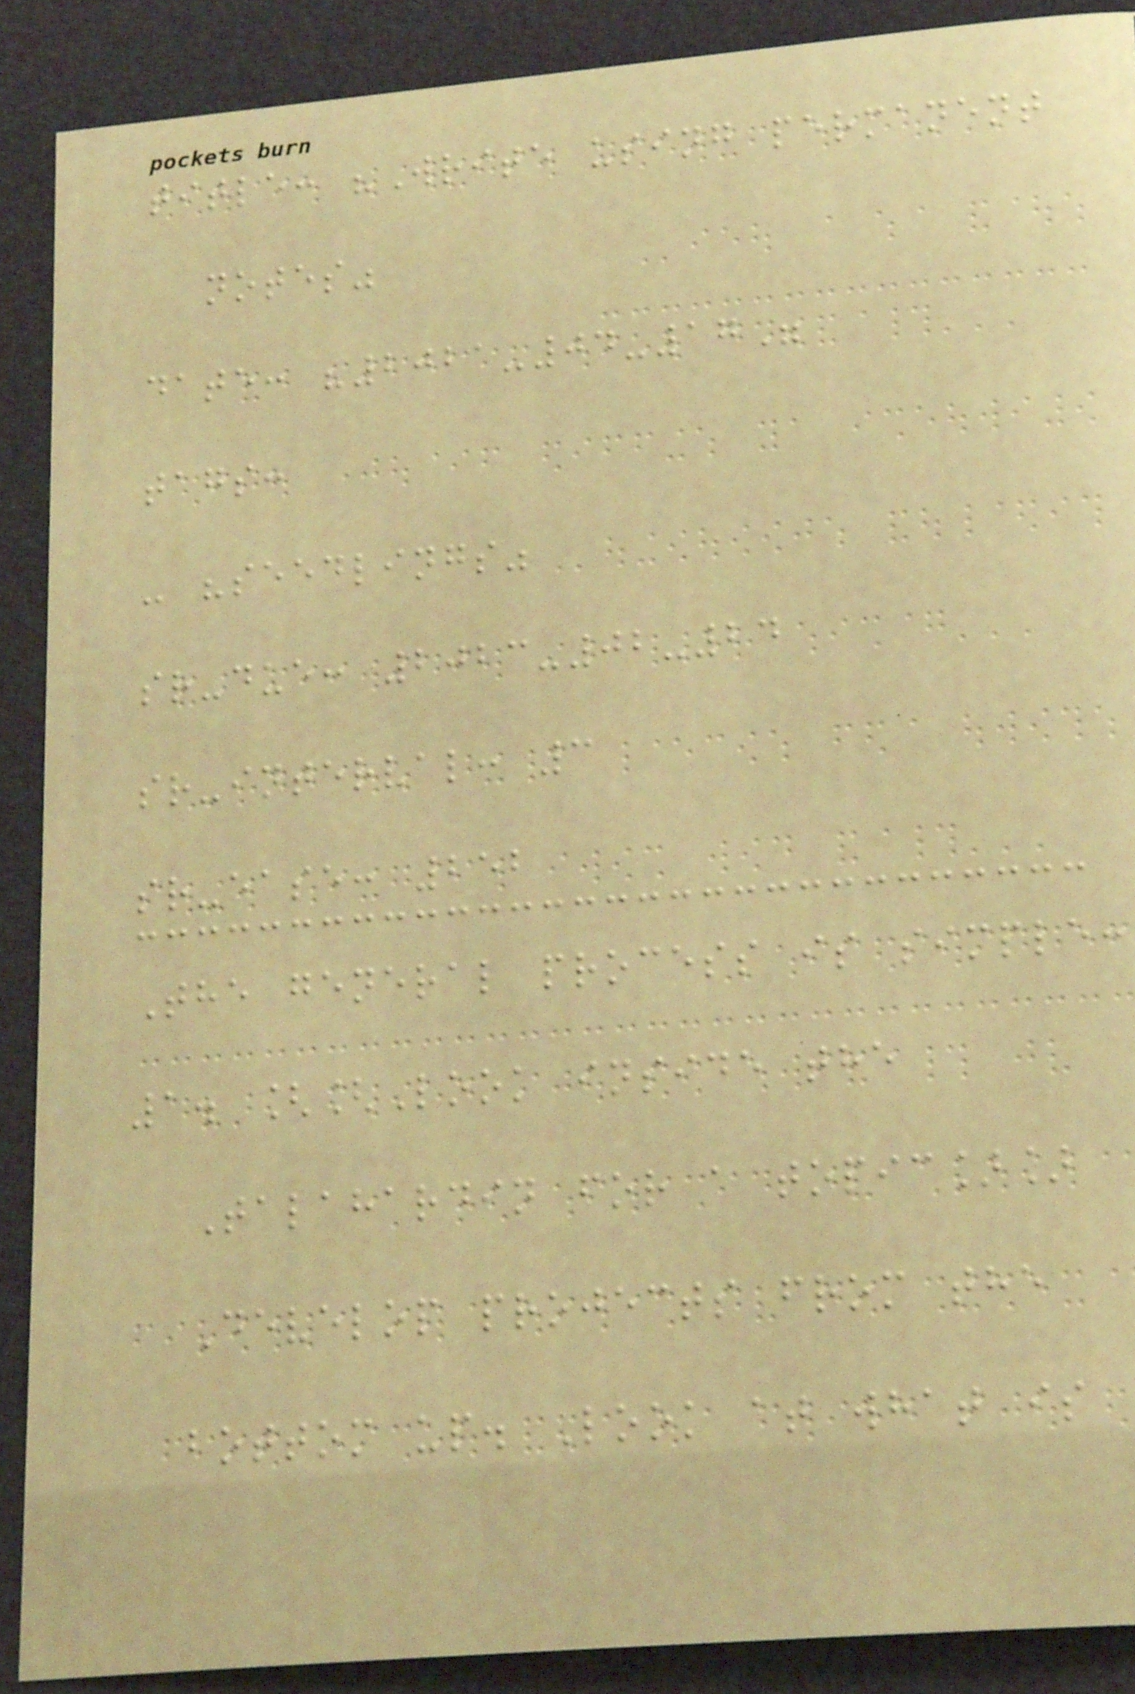title: "Write using permanent
notes"
date: "2021-04-17"
tags:
- "seedlings"
sr-due: 2023-02-24
sr-interval: 3
sr-ease: 252
The general process is simple:
1. [[Look inside the
Talahardin for a topic]]
Develop projects from the
bottom up. Look at what is
